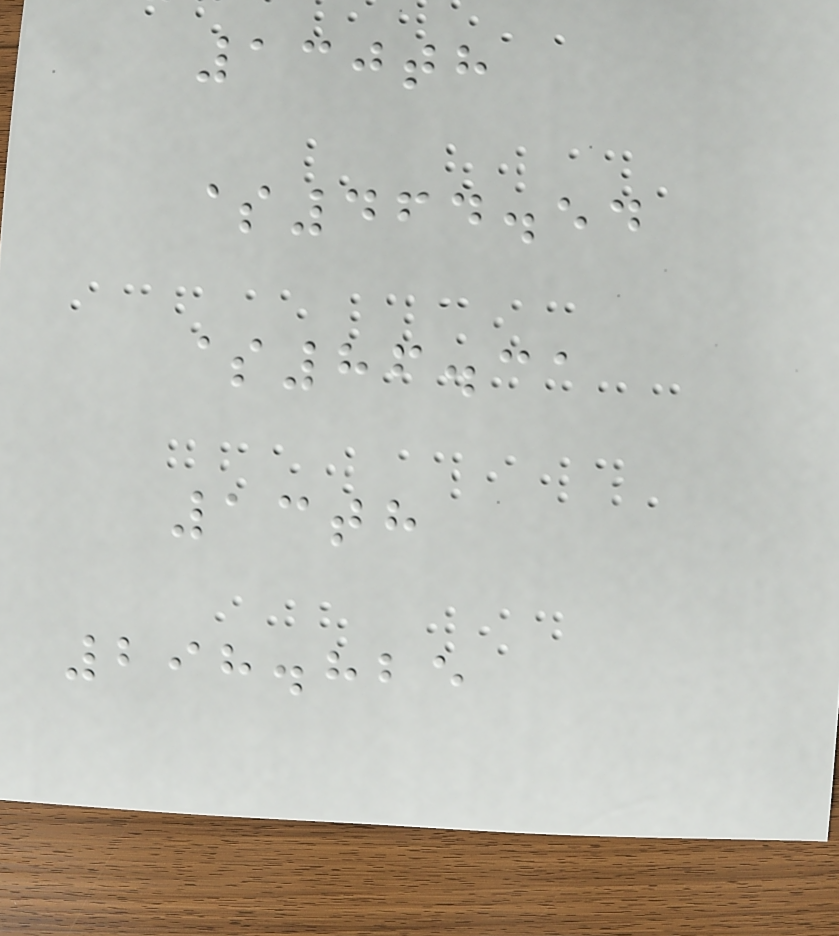130th
$464.54
$86.31
13th
298.825
